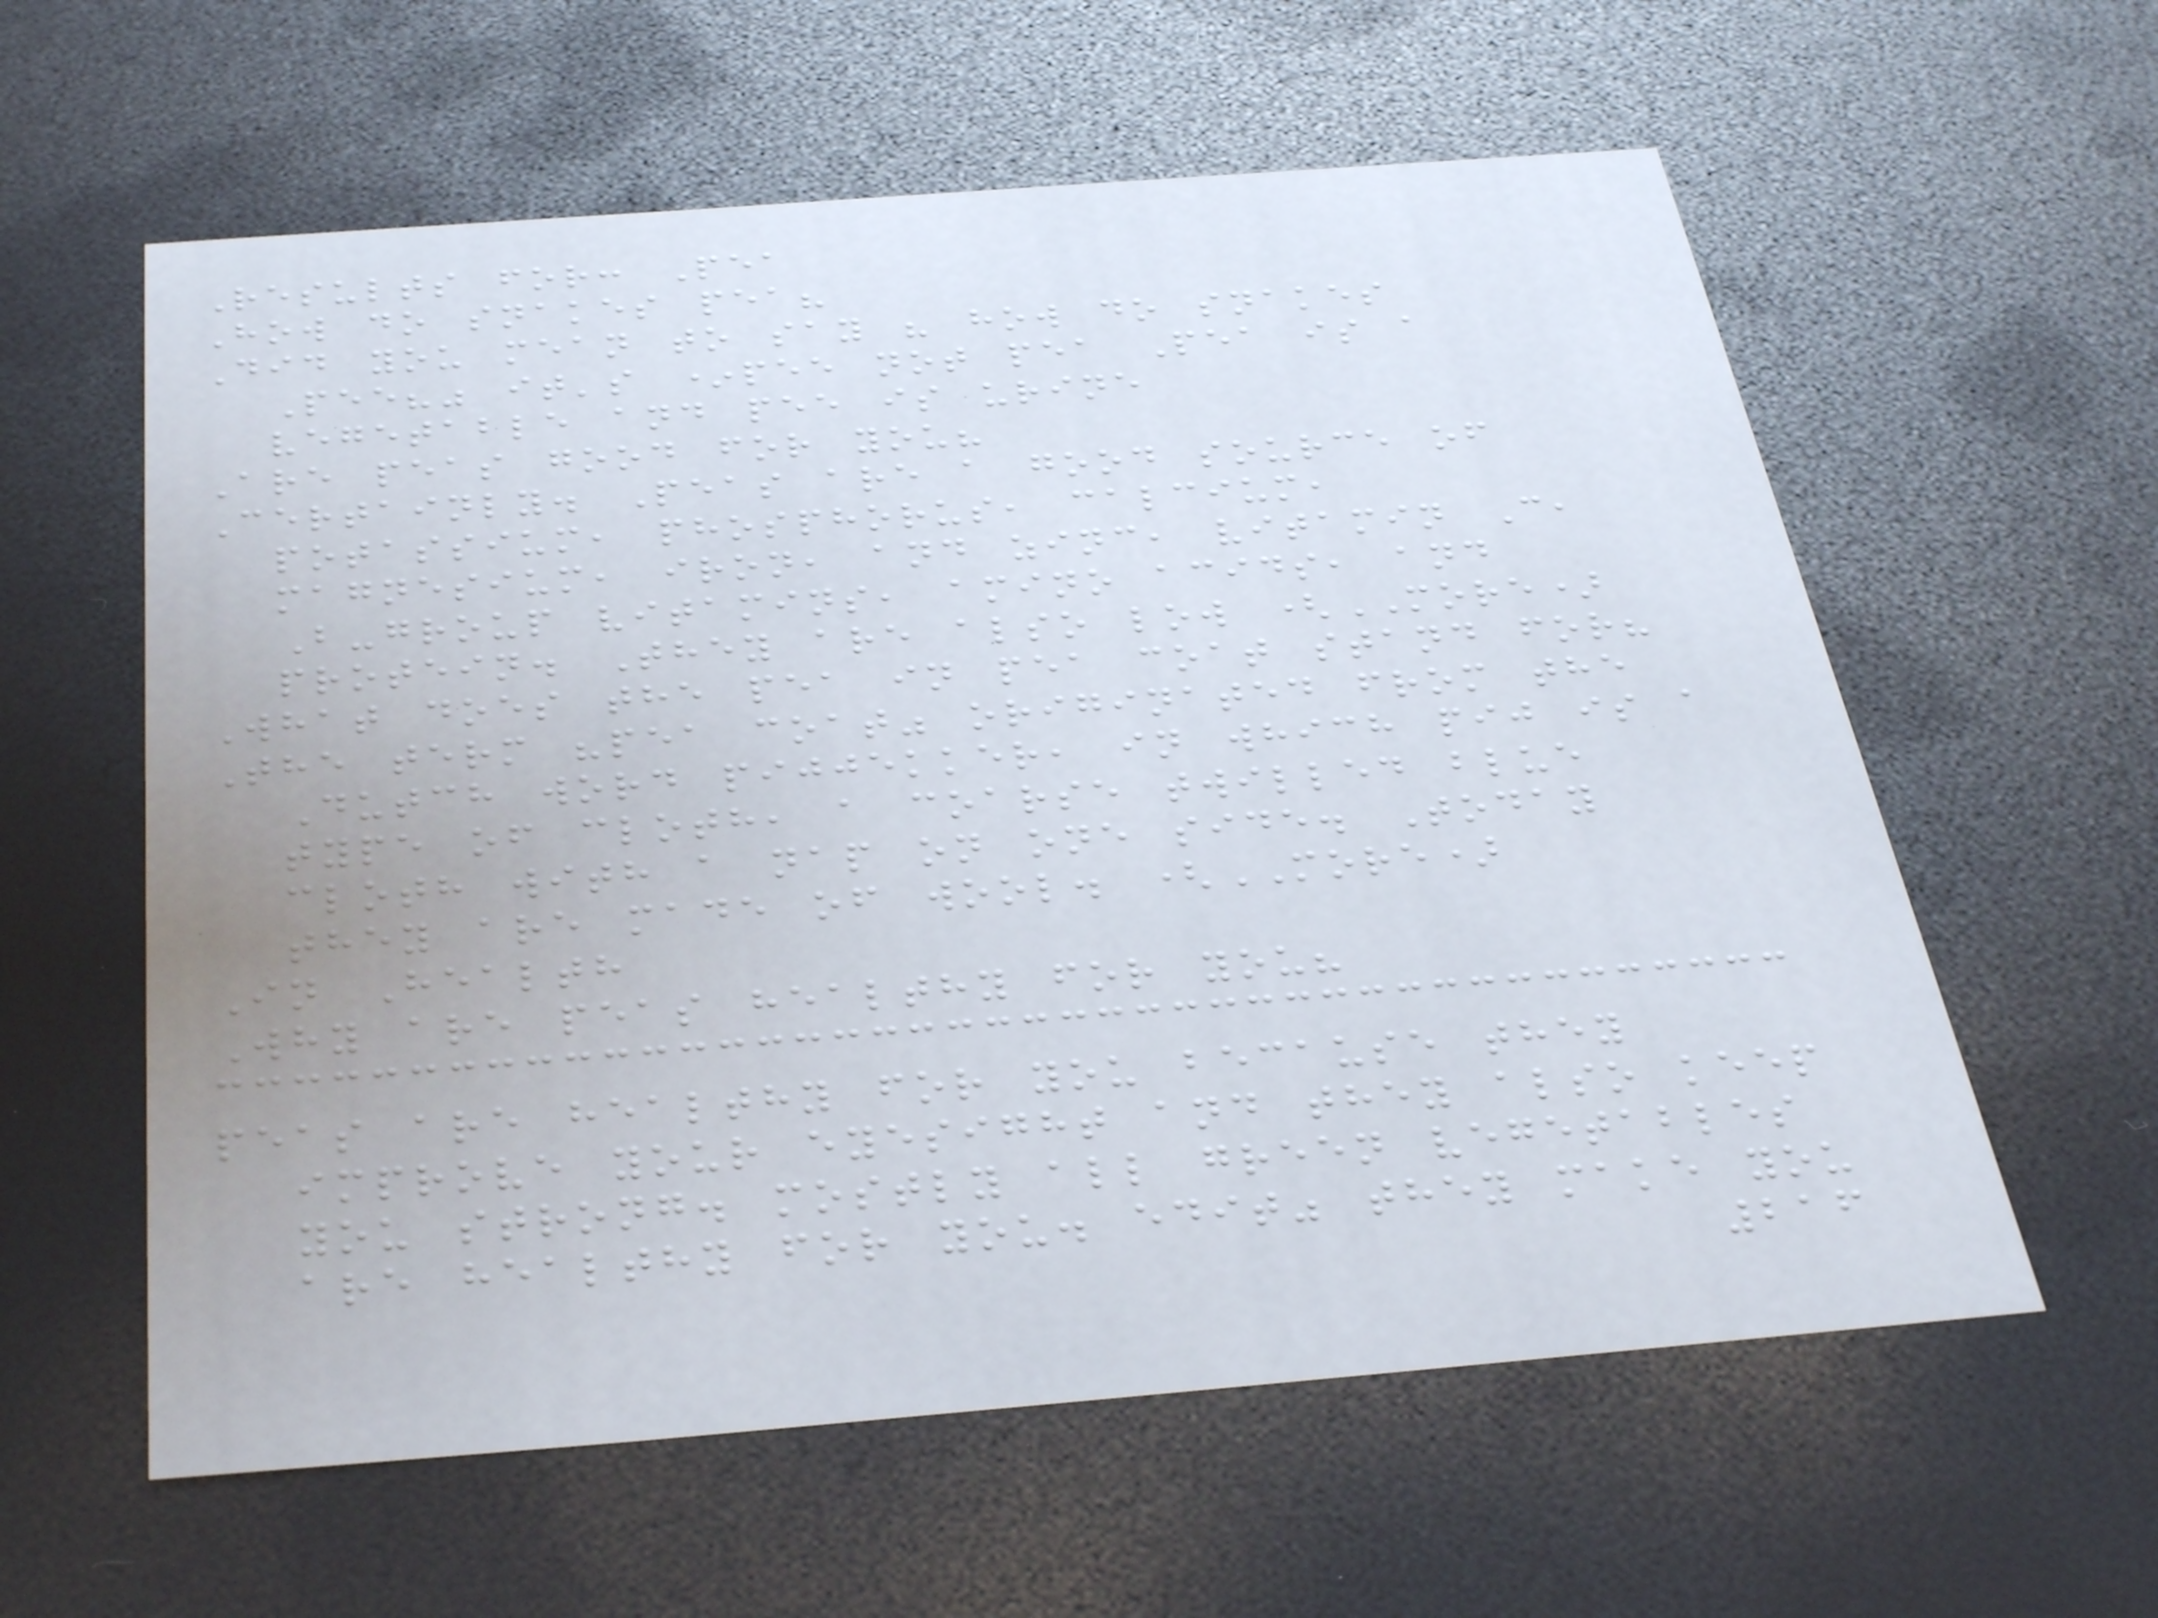Results for: Pea
How do snakes pea?
Did you mean to say " how do snakes
Pee?" it's *pee not pea Pea is a
vegetable and pee is urine
Are peas good for you?
Certainly. Peas are a good source of
potassium, phosphorus, calcium,
magnesium, iron, and zinc, vitamin C,
B-group vitamins, amino acids, and
protein. They are also low (MORE)
What does the pea in pea coat stand for?
The term "pea coat" originated from the
Dutch word pijjekker, in which pij is a
type of cloth, a coarse twilled blue
cloth with a nap on one side. Today
they are made of wool. (MORE)
In Health
Why are peas healthy for you?
peas are healthy for you because they
improve your eyesight and they also keep
you strong. mostly all green vegetables
are healthy for you. edit" they make you
216
